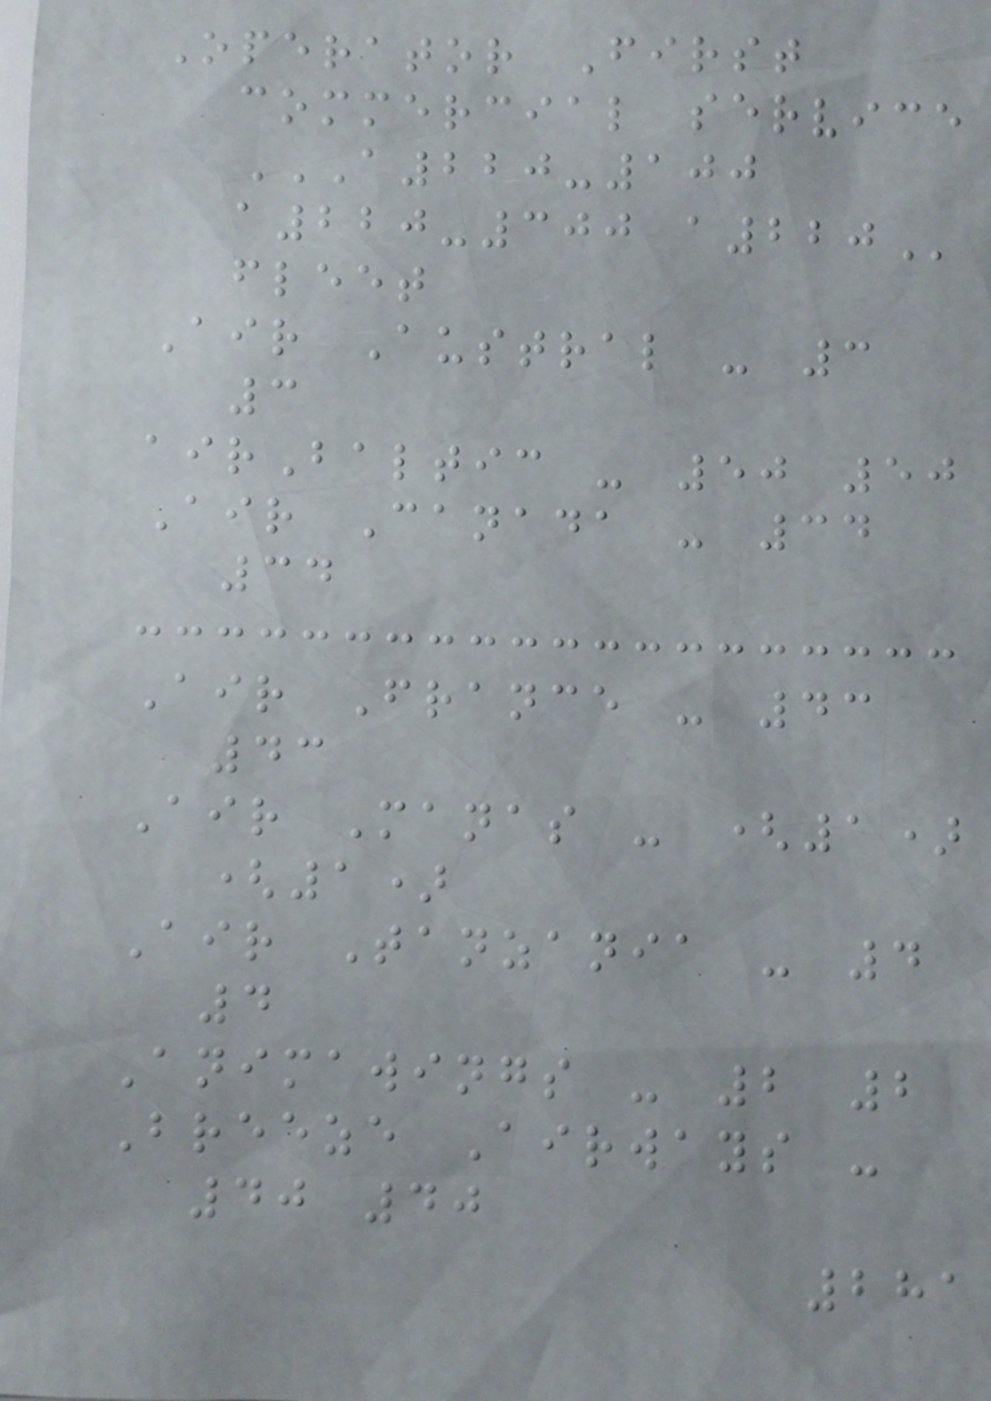Operator First
commercial service
A220-100
A220-300 A220
fleet
Air Austral - 3
3
airBaltic - 50 50
Air Canada - 34
34
Air France - 43
43
Air Manas - (1)
(1)
Air Tanzania - 4
4
Animawings - 2 2
Breeze Airways -
40 40
281
